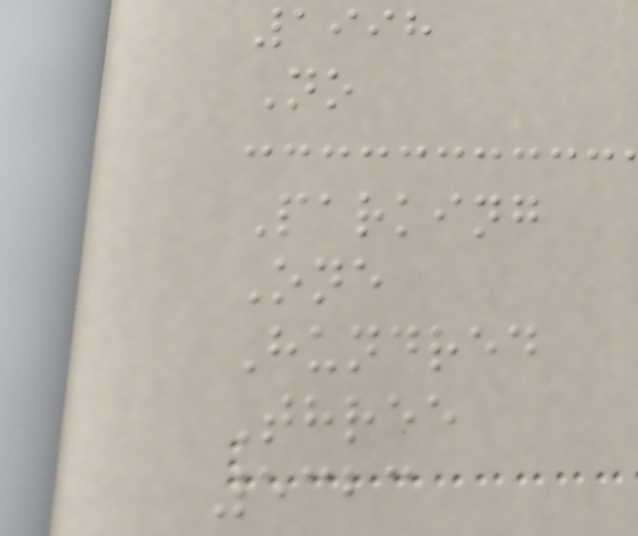1998
No
Parking
One
Hundred
Three
5323
